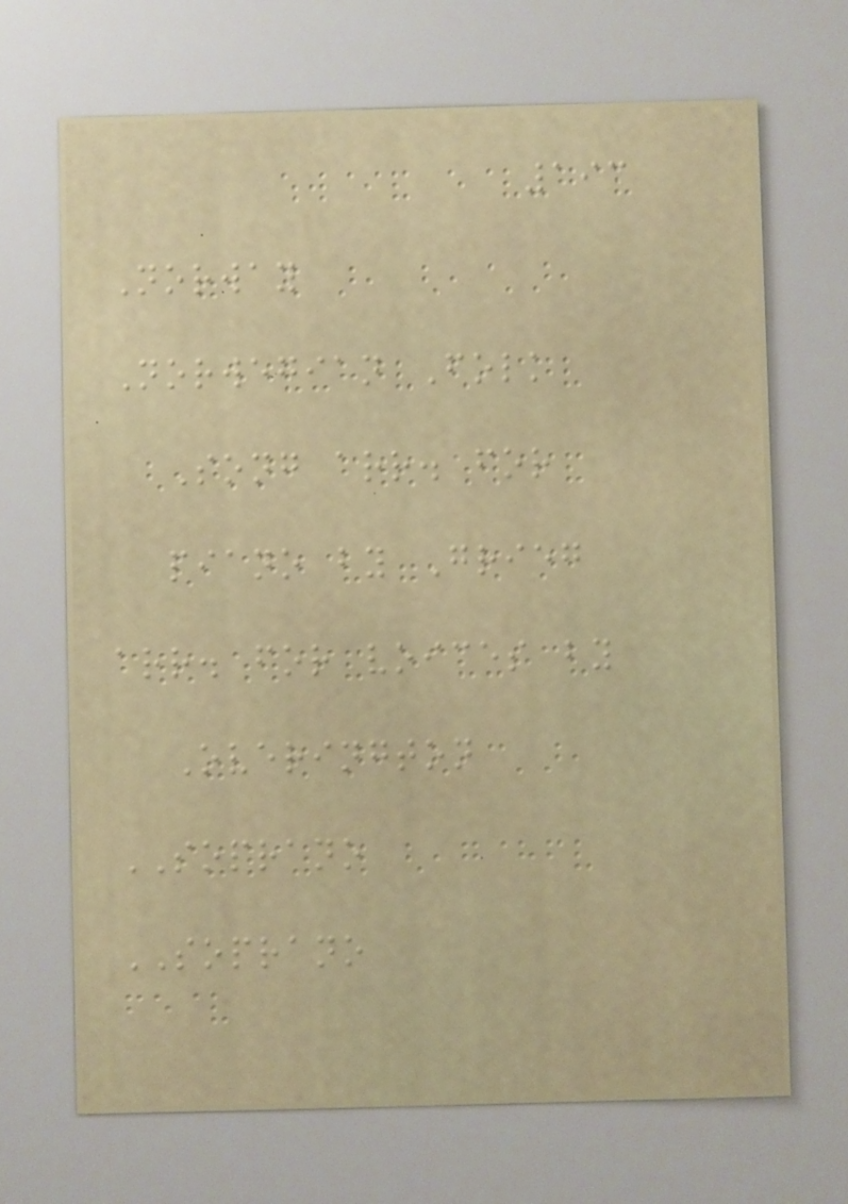193
Norway
Norwegian Folk
Song arr. for
piano by Grieg
arr. for voices by
Overington
SOPRANO
SOPRANO
